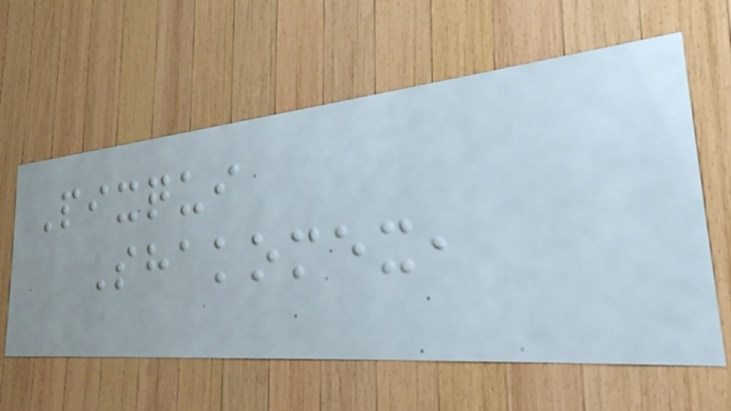Pixqui
Shakomex,
